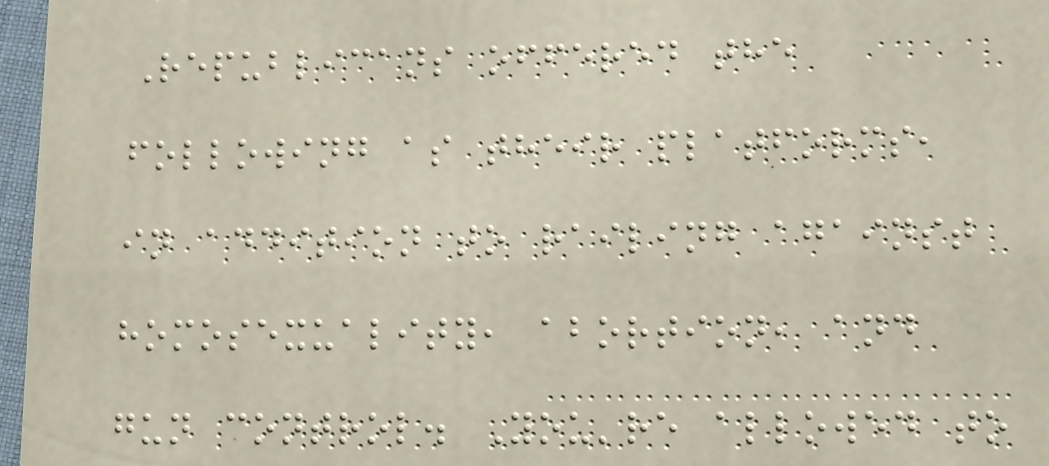Republicans offered the
following as their platforms,
in addition to railing against
homosexuality, abortion, and
gun control. You're allowed to
